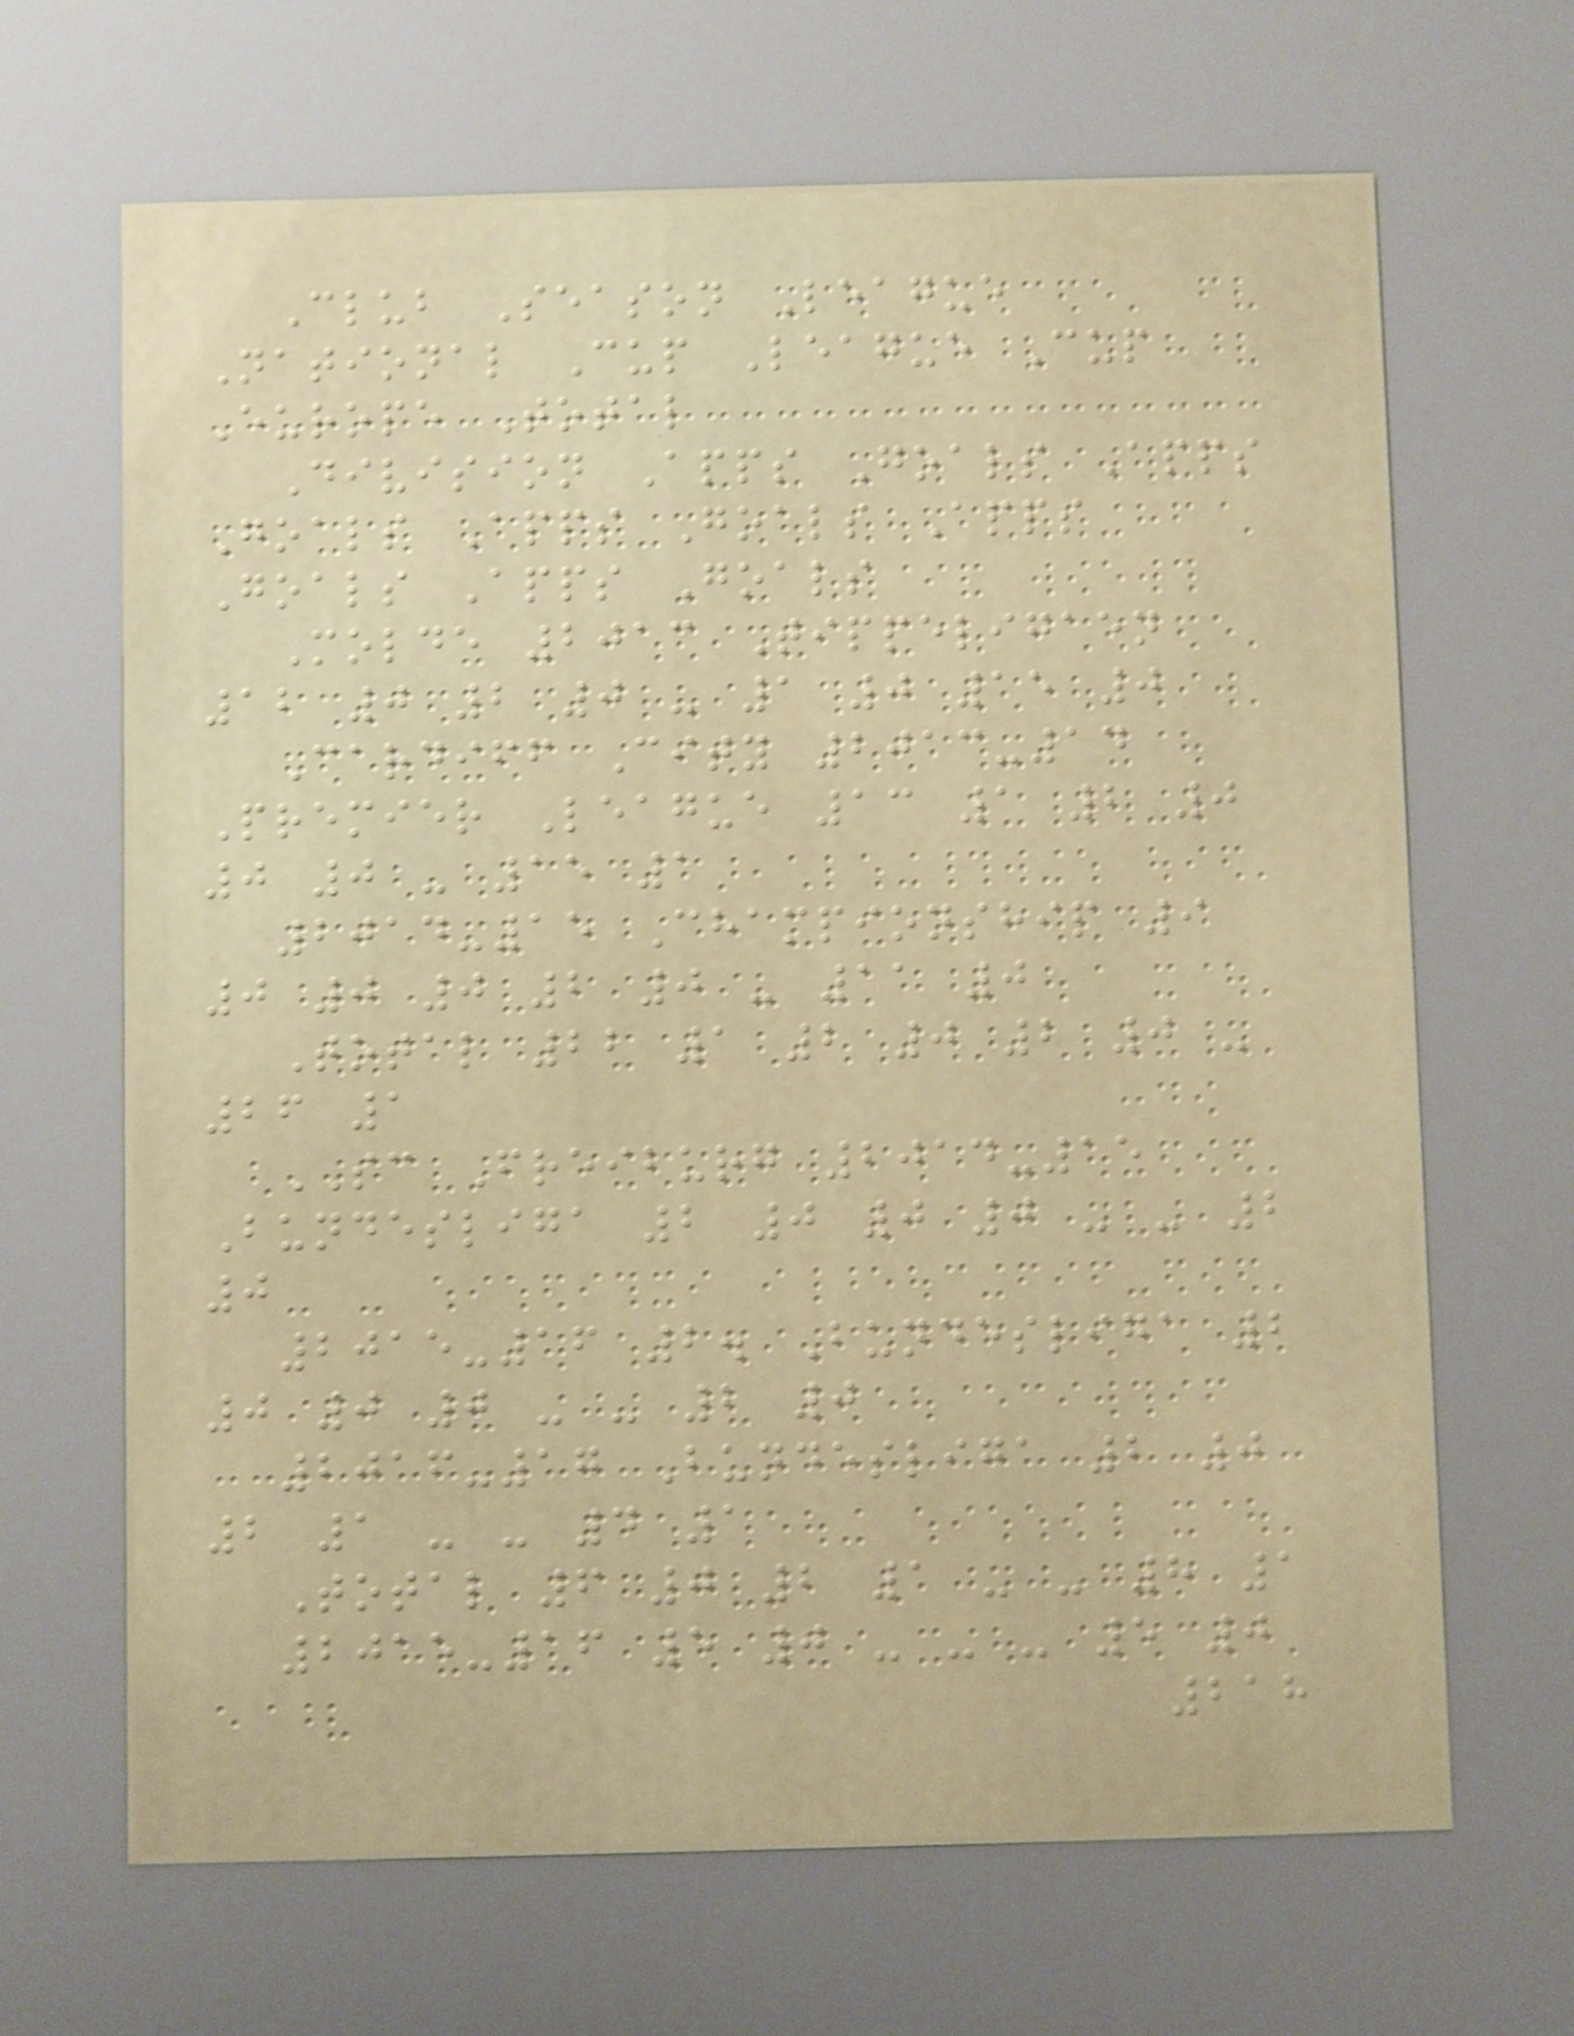Club Season League
National Cup League Cup
Europe Total
Division Apps Goals Apps
Goals Apps Goals Apps
Goals Apps Goals
Molde 2013 Tippeligaen
12 0 2 0 - 1 0 15 0
Cardiff City 2013-14
Premier League 13 1 2 0
0 0 - 15 1
2014-15 Championship 9
0 0 0 2 0 - 11 0
Total 22 1 2 0 2 0 -
26 1
SC Freiburg 2014-15
Bundesliga 2 0 0 0 - - 2
0
2015-16 2. Bundesliga 2
0 0 0 - - 2 0
2016-17 Bundesliga 2 0
2 1 - - 4 1
Total 6 0 2 1 - - 8 1
2015-16 5 0 - - - 5 0
218
